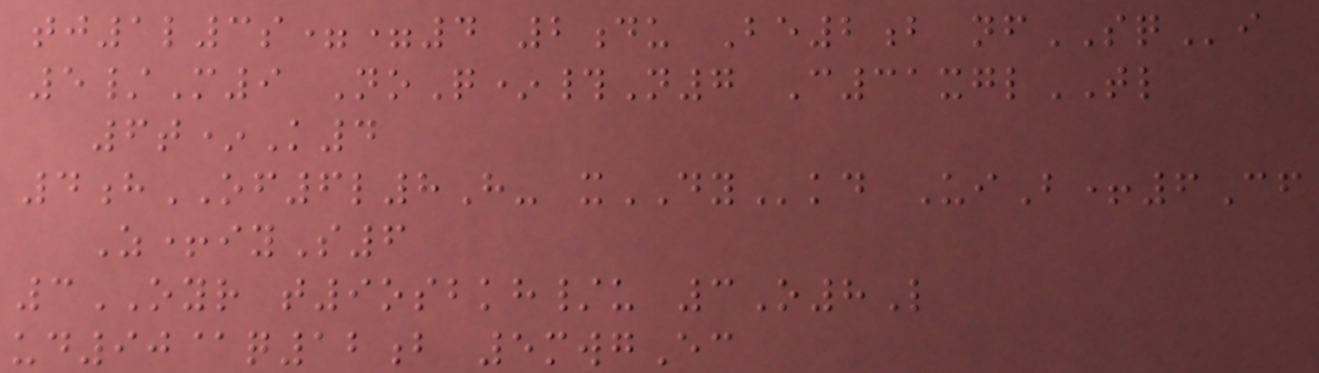tj1l3s==4 2du Be2b nfSQi
5/M9 NoQ*#N7 C31xglTL
6t*K4
4hOF6l8H- xDYkd UiB+6Cf
Z+iyS6
3OYR t9osbkh/u 3O8L
ud90@q12b 5mwgEc
